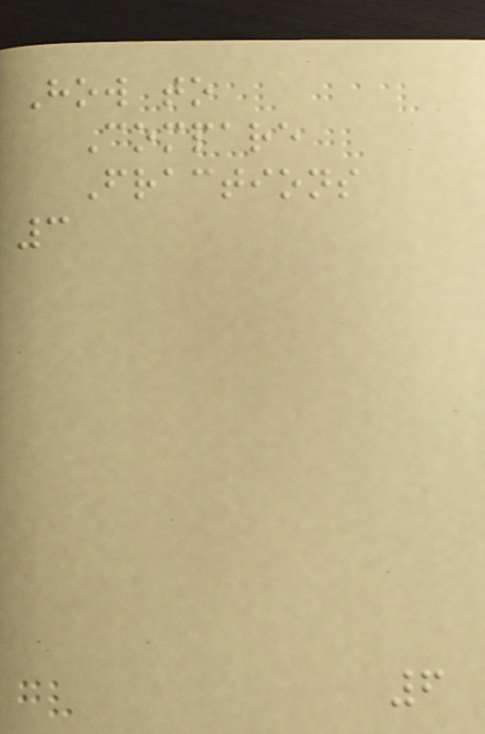How to
Compare
Fractions
3
6
